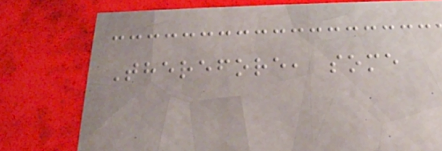Therefore, some
